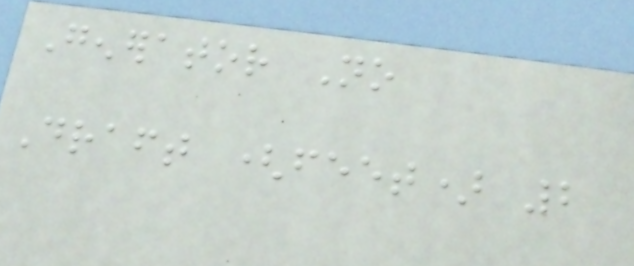Generator No
Draft (feet) 2
